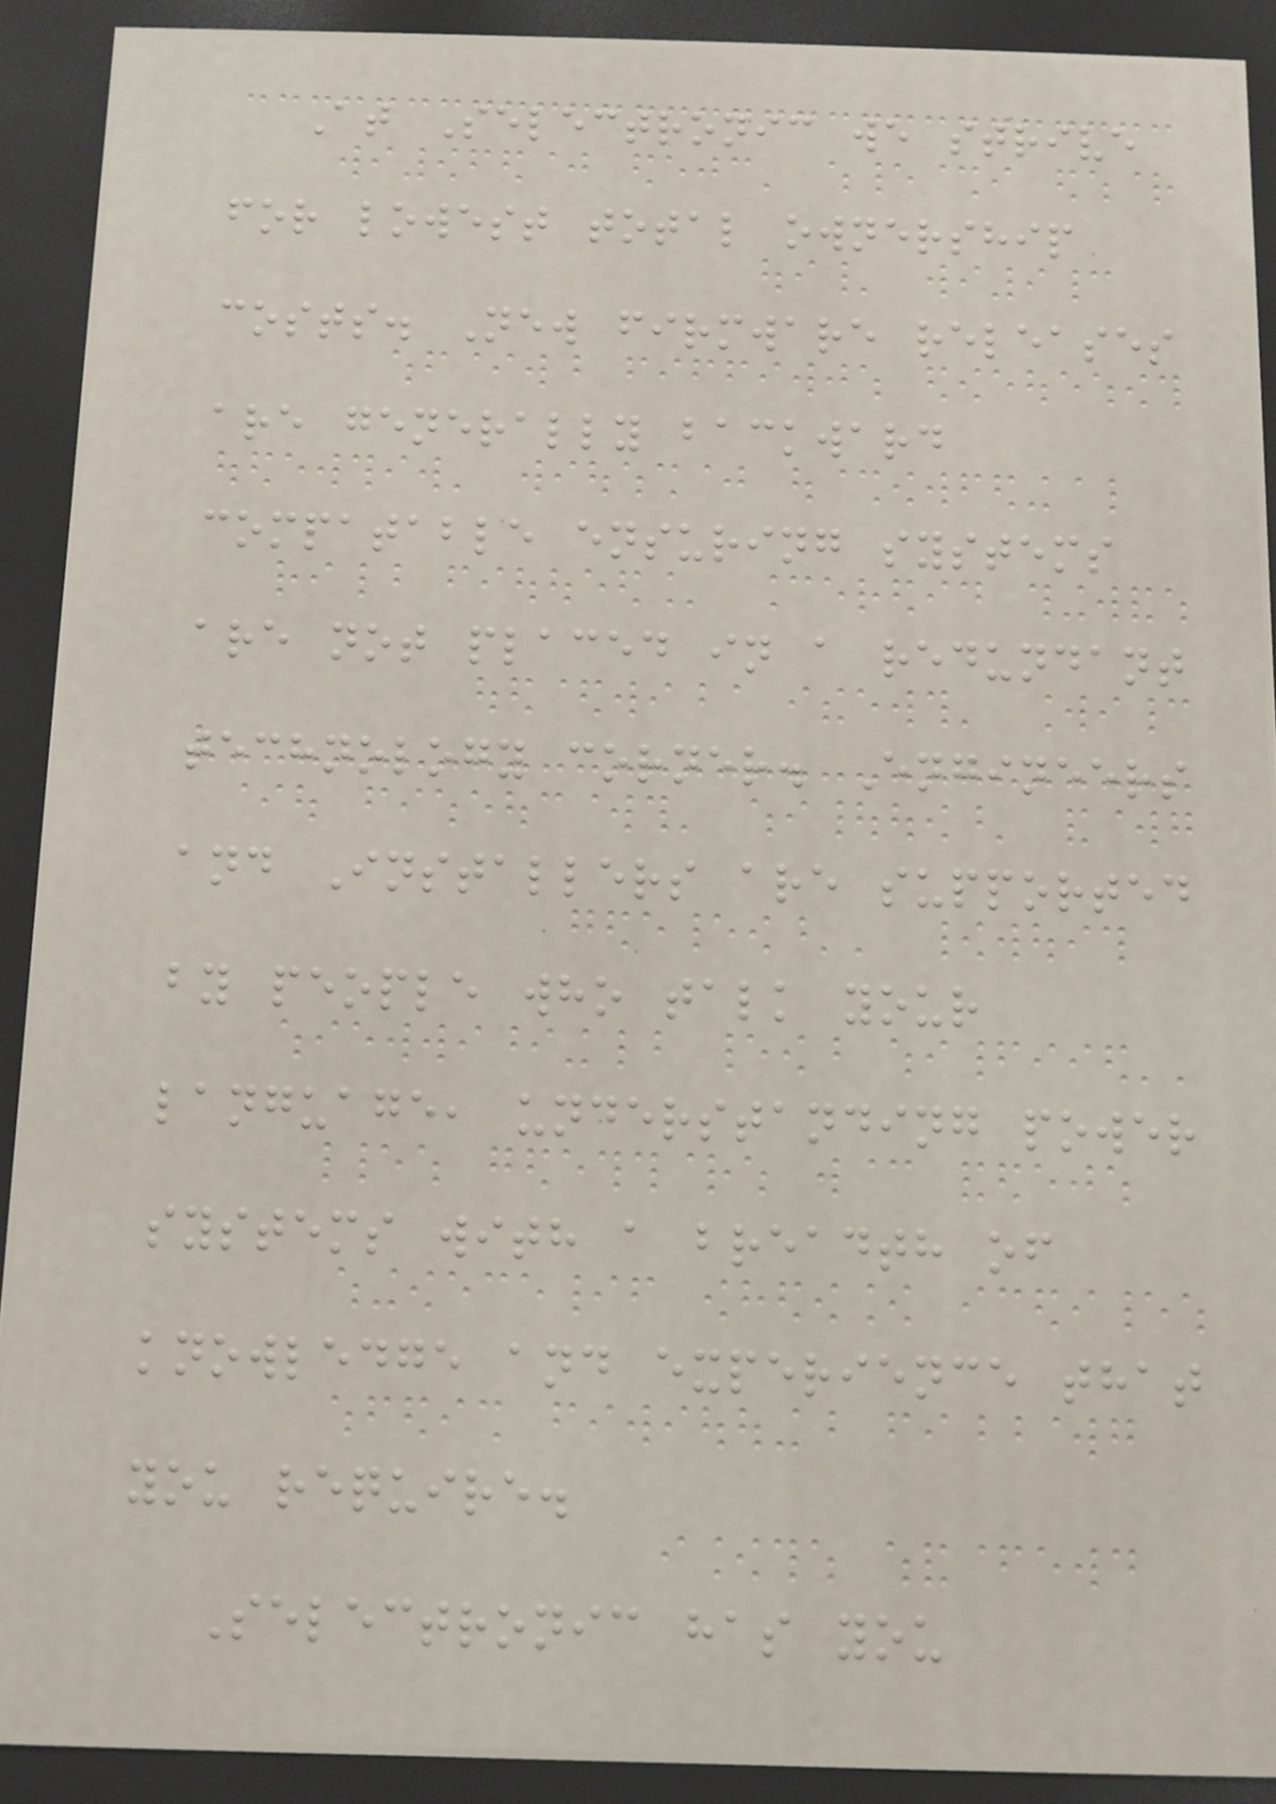At Selectronic we strive
for lowest total ownership
costs. New firmware releases
are generally backward
compatable ensuring systems
are not placed in a redundant
technology corner. Engineers
and Installers are supported
by people who talk your
language, understanding power
systems with a breadth of
knowledge and experience that
you require.
Selectronic has you
